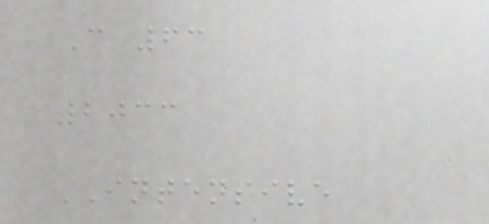C 63
2033
INTENSIVE
